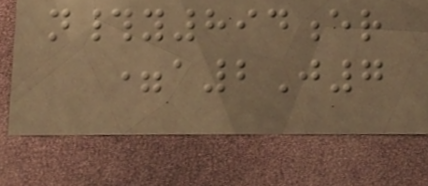n#y894er
=a2J7
